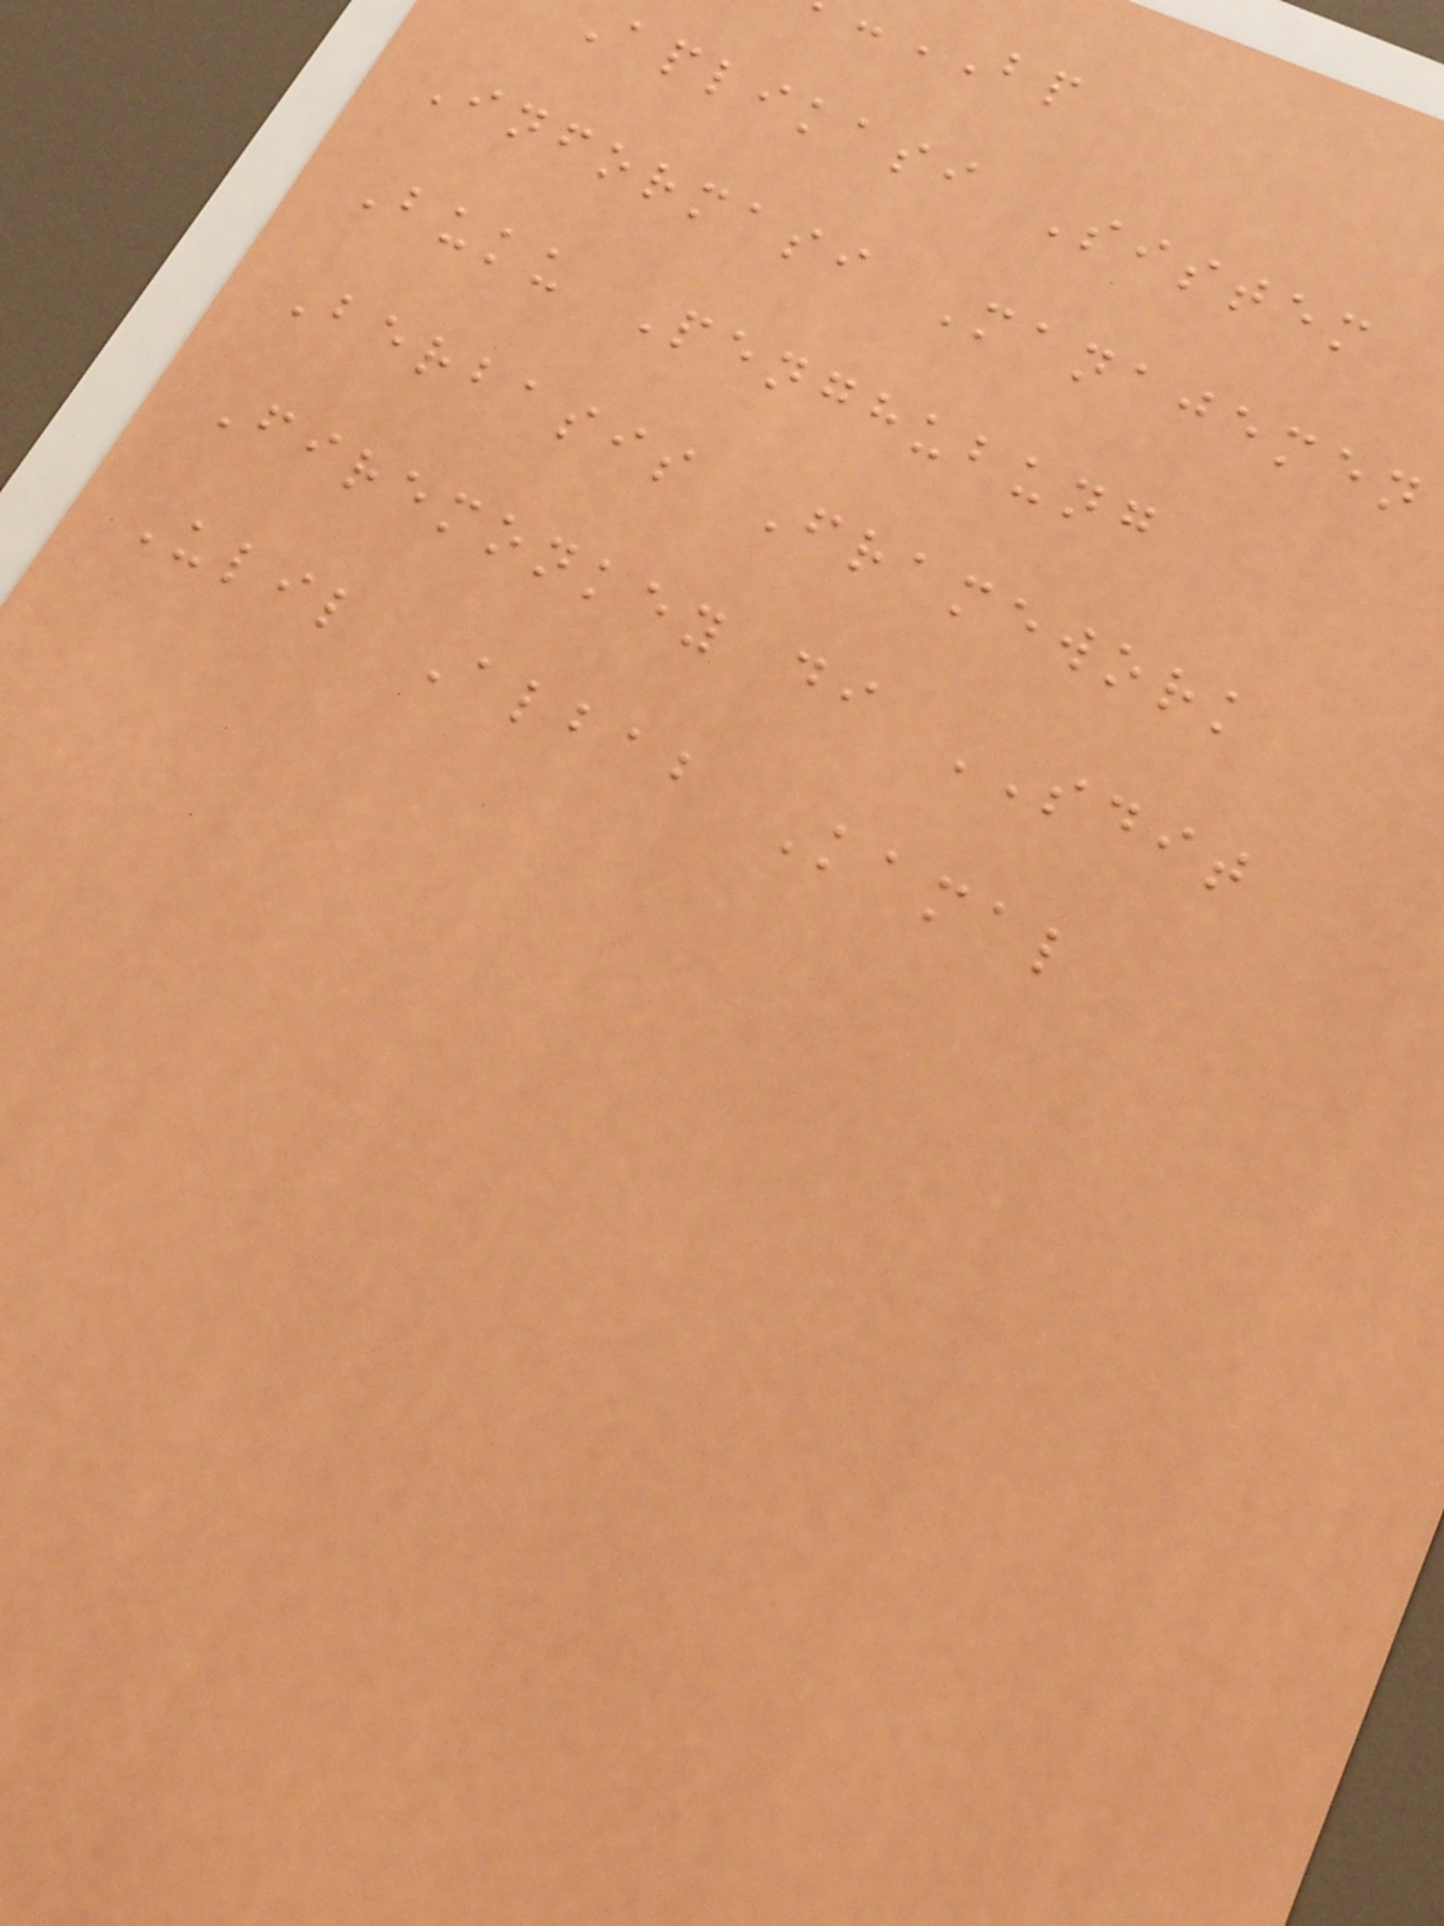BP
aplikasi Sistem
Informasi Manajemen
Buku Penghubung
Berbasis Framework
Firemonkey di SDIT
Ulil Albab Kamal
